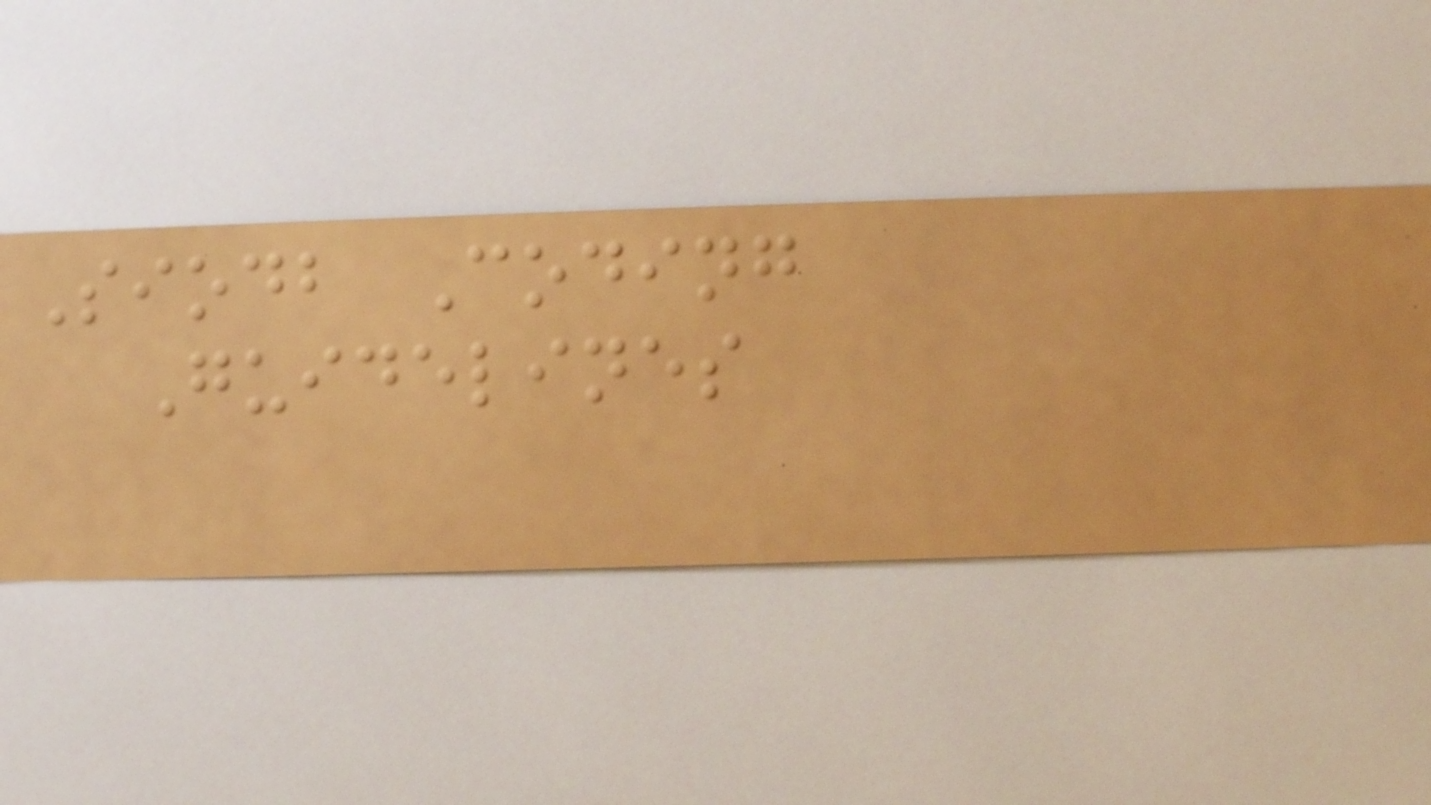Siodb Coding
Guidelines
